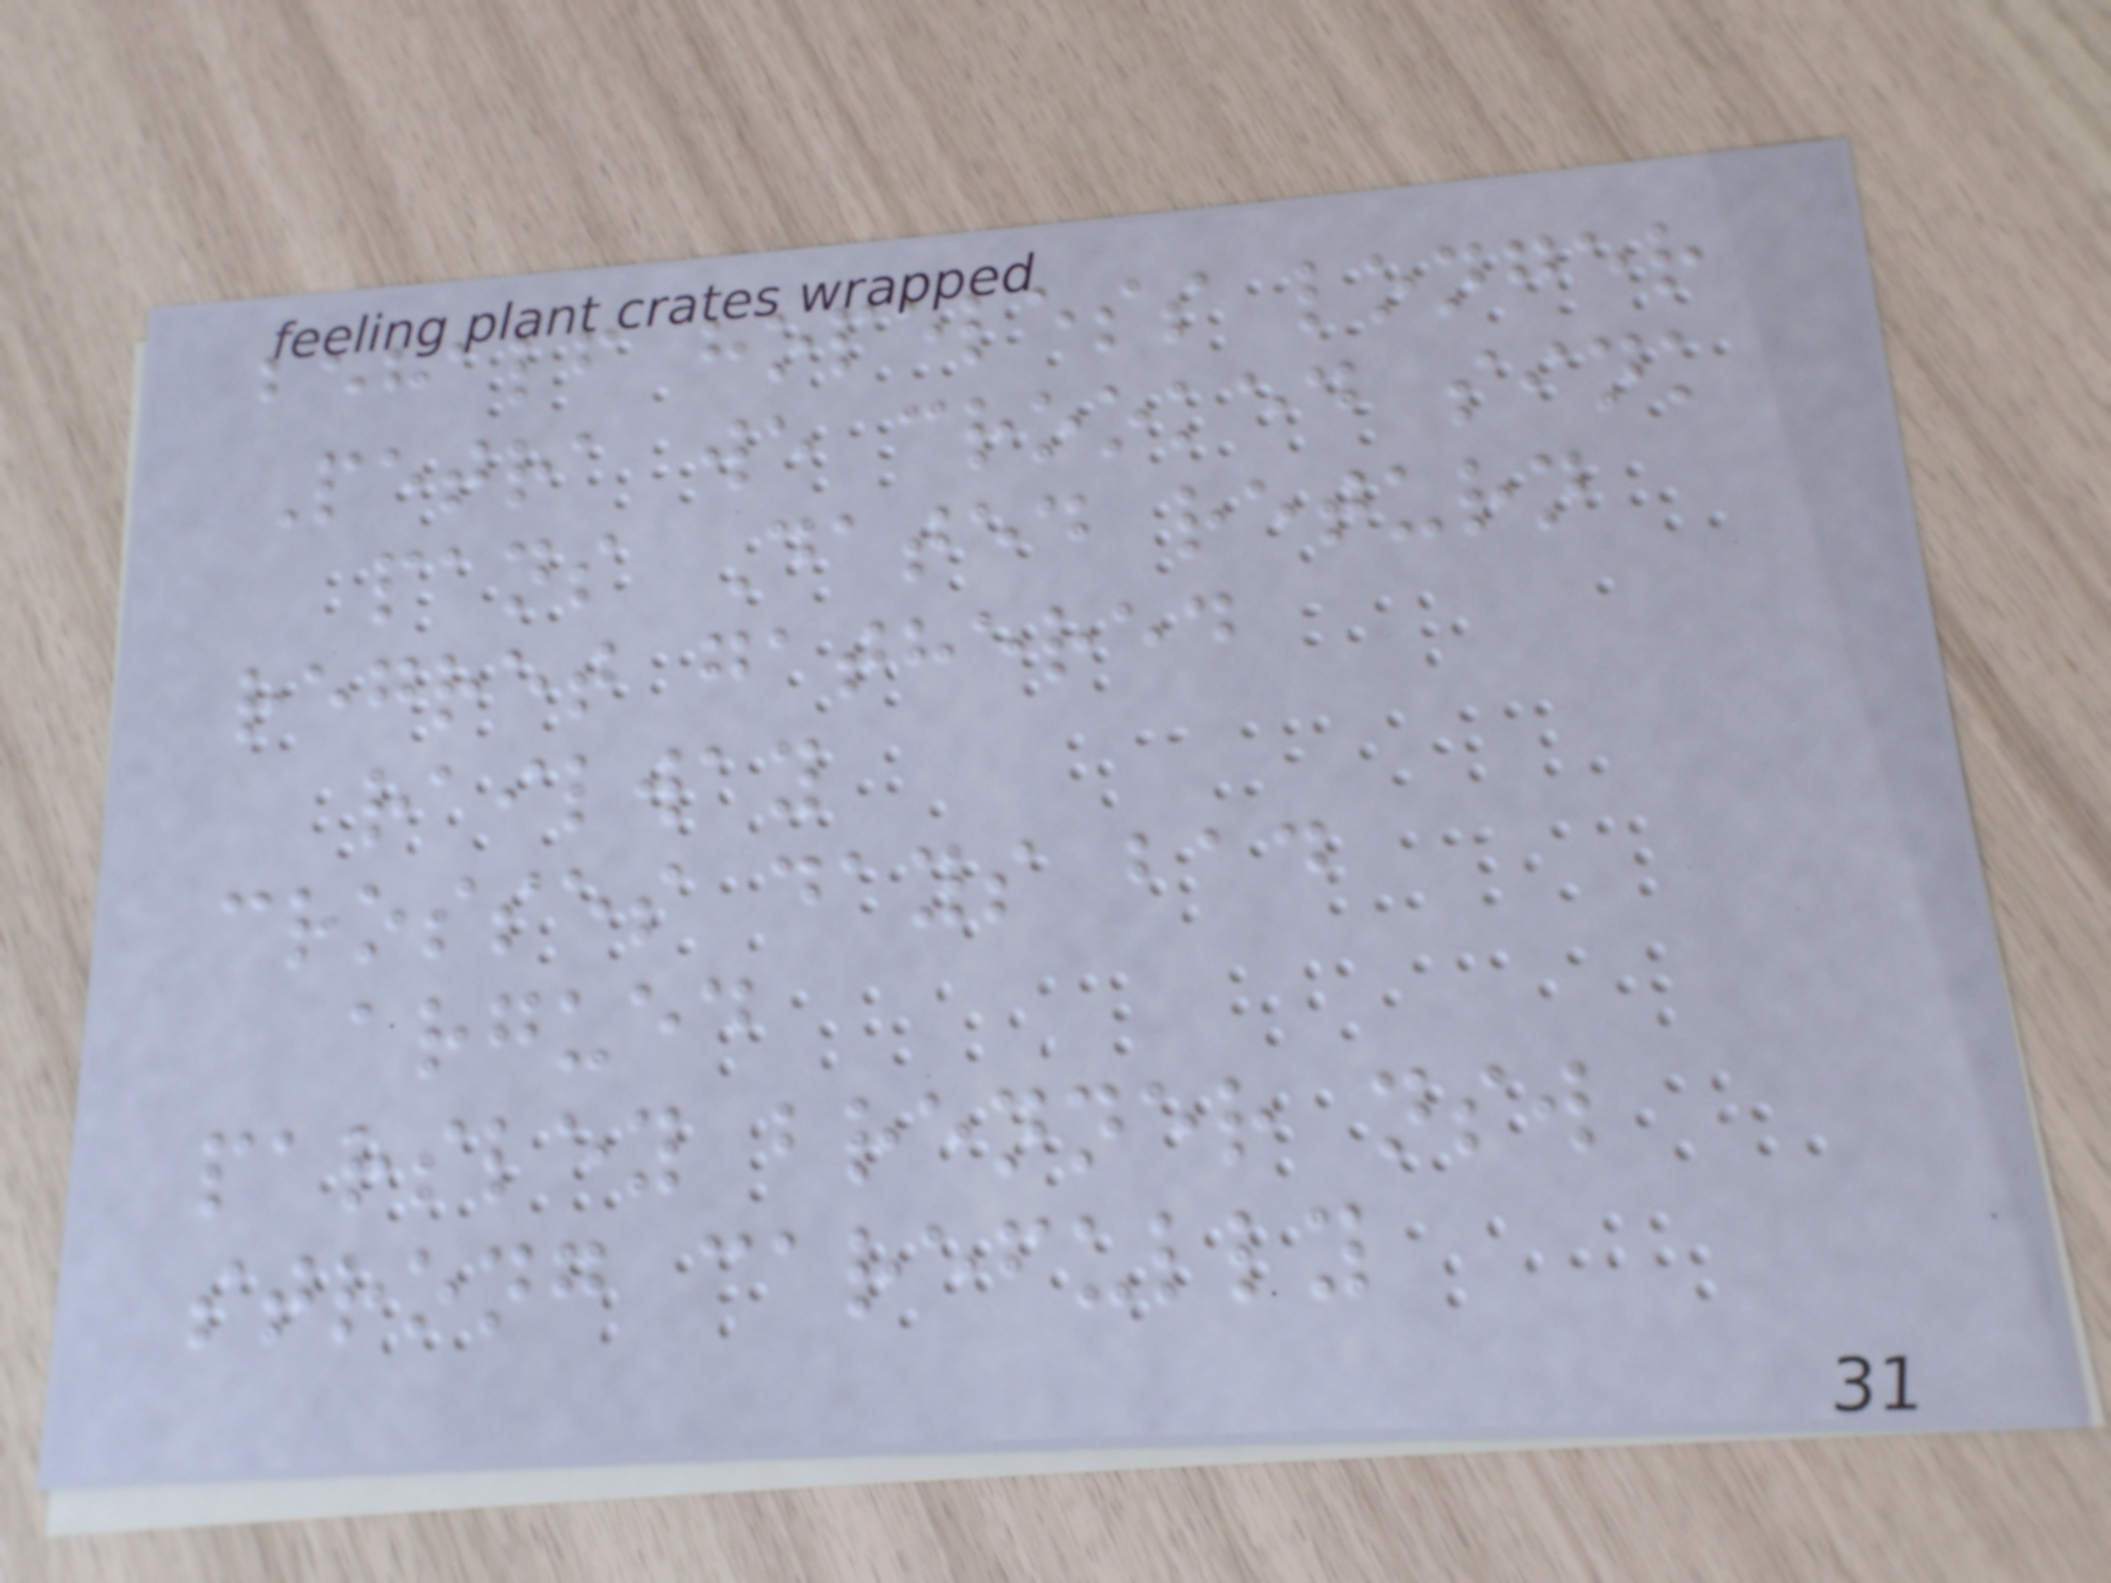behalf hopeless longer
Petra we crooked sink
pans Dated return
regret gathered
railway
crosses days bad
argued
parsley brenner nsw
strong carefully
